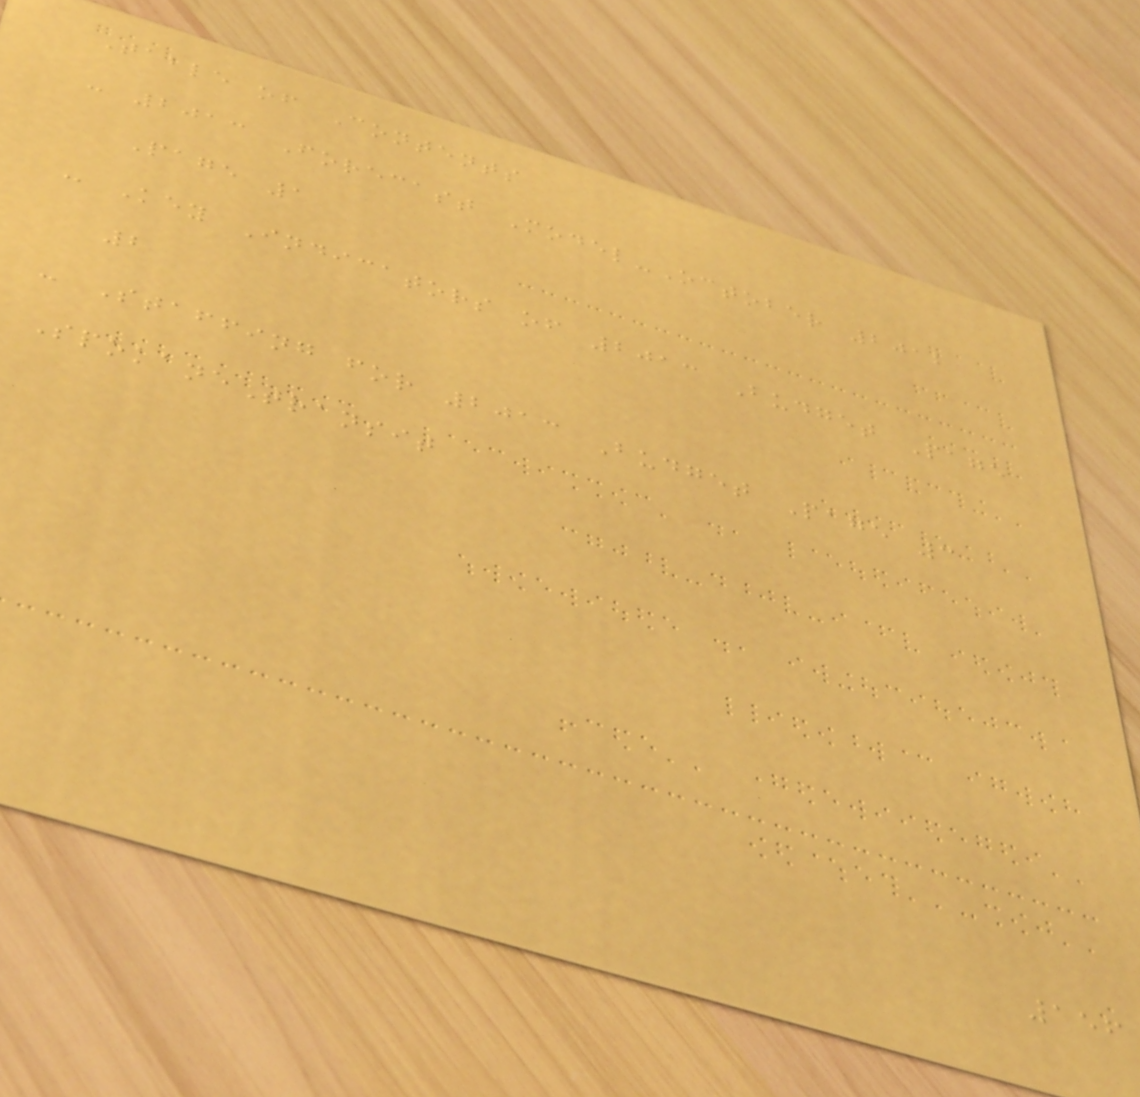Table of Contents
- 2013 Forecast Model-October 2012
Page 1
- Key Indicators of 2013 Budget Page
2
- Staffing for 2013 Budget Page 3
SpokaneTransit
156
